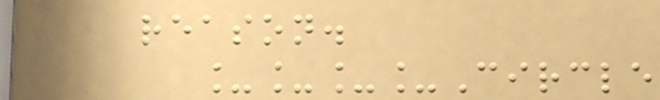reason.
____Circle
